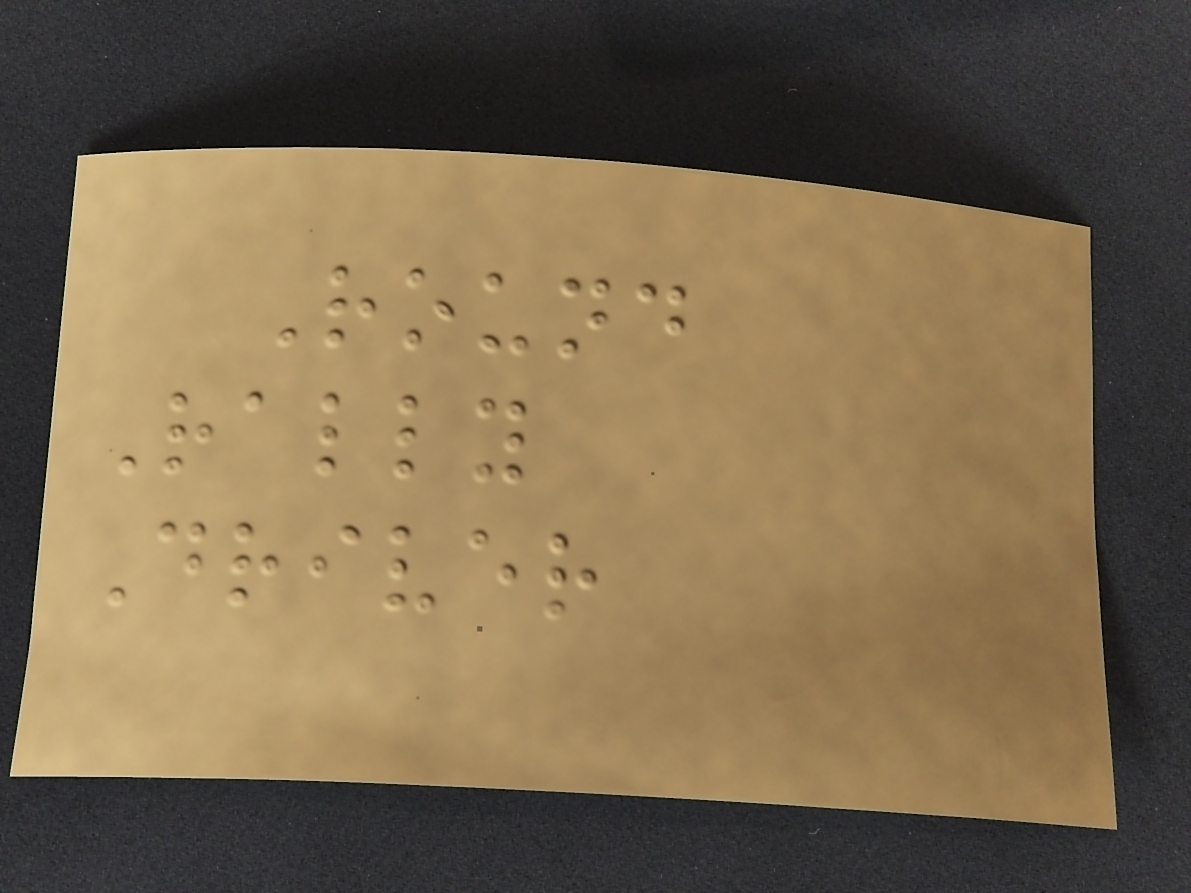Round
Rally
Driver
